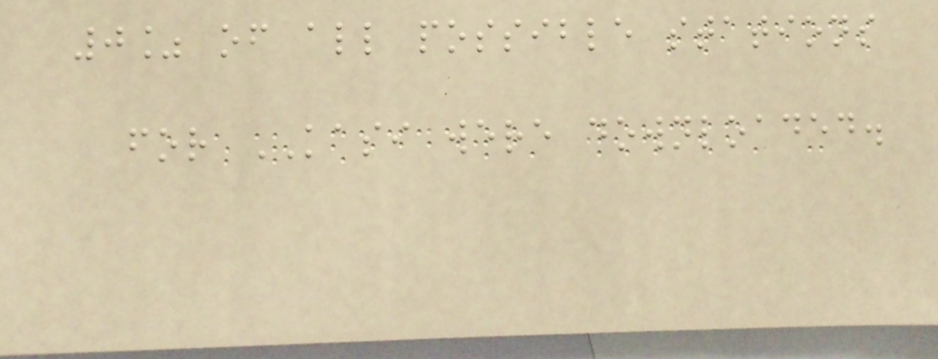0% of all possible stations
for KASI were downloaded.
